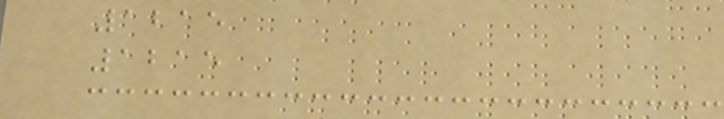1215
1215
